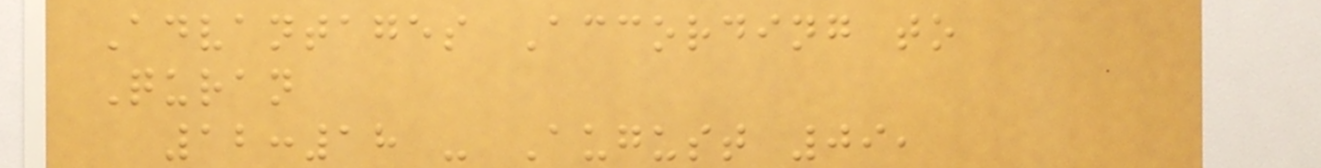Advantages According to
Quran
12:18 - August 09,
